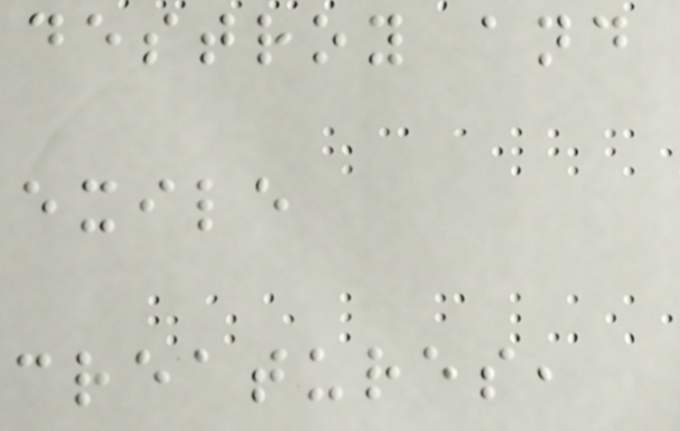destroy and
exile
creatures,
